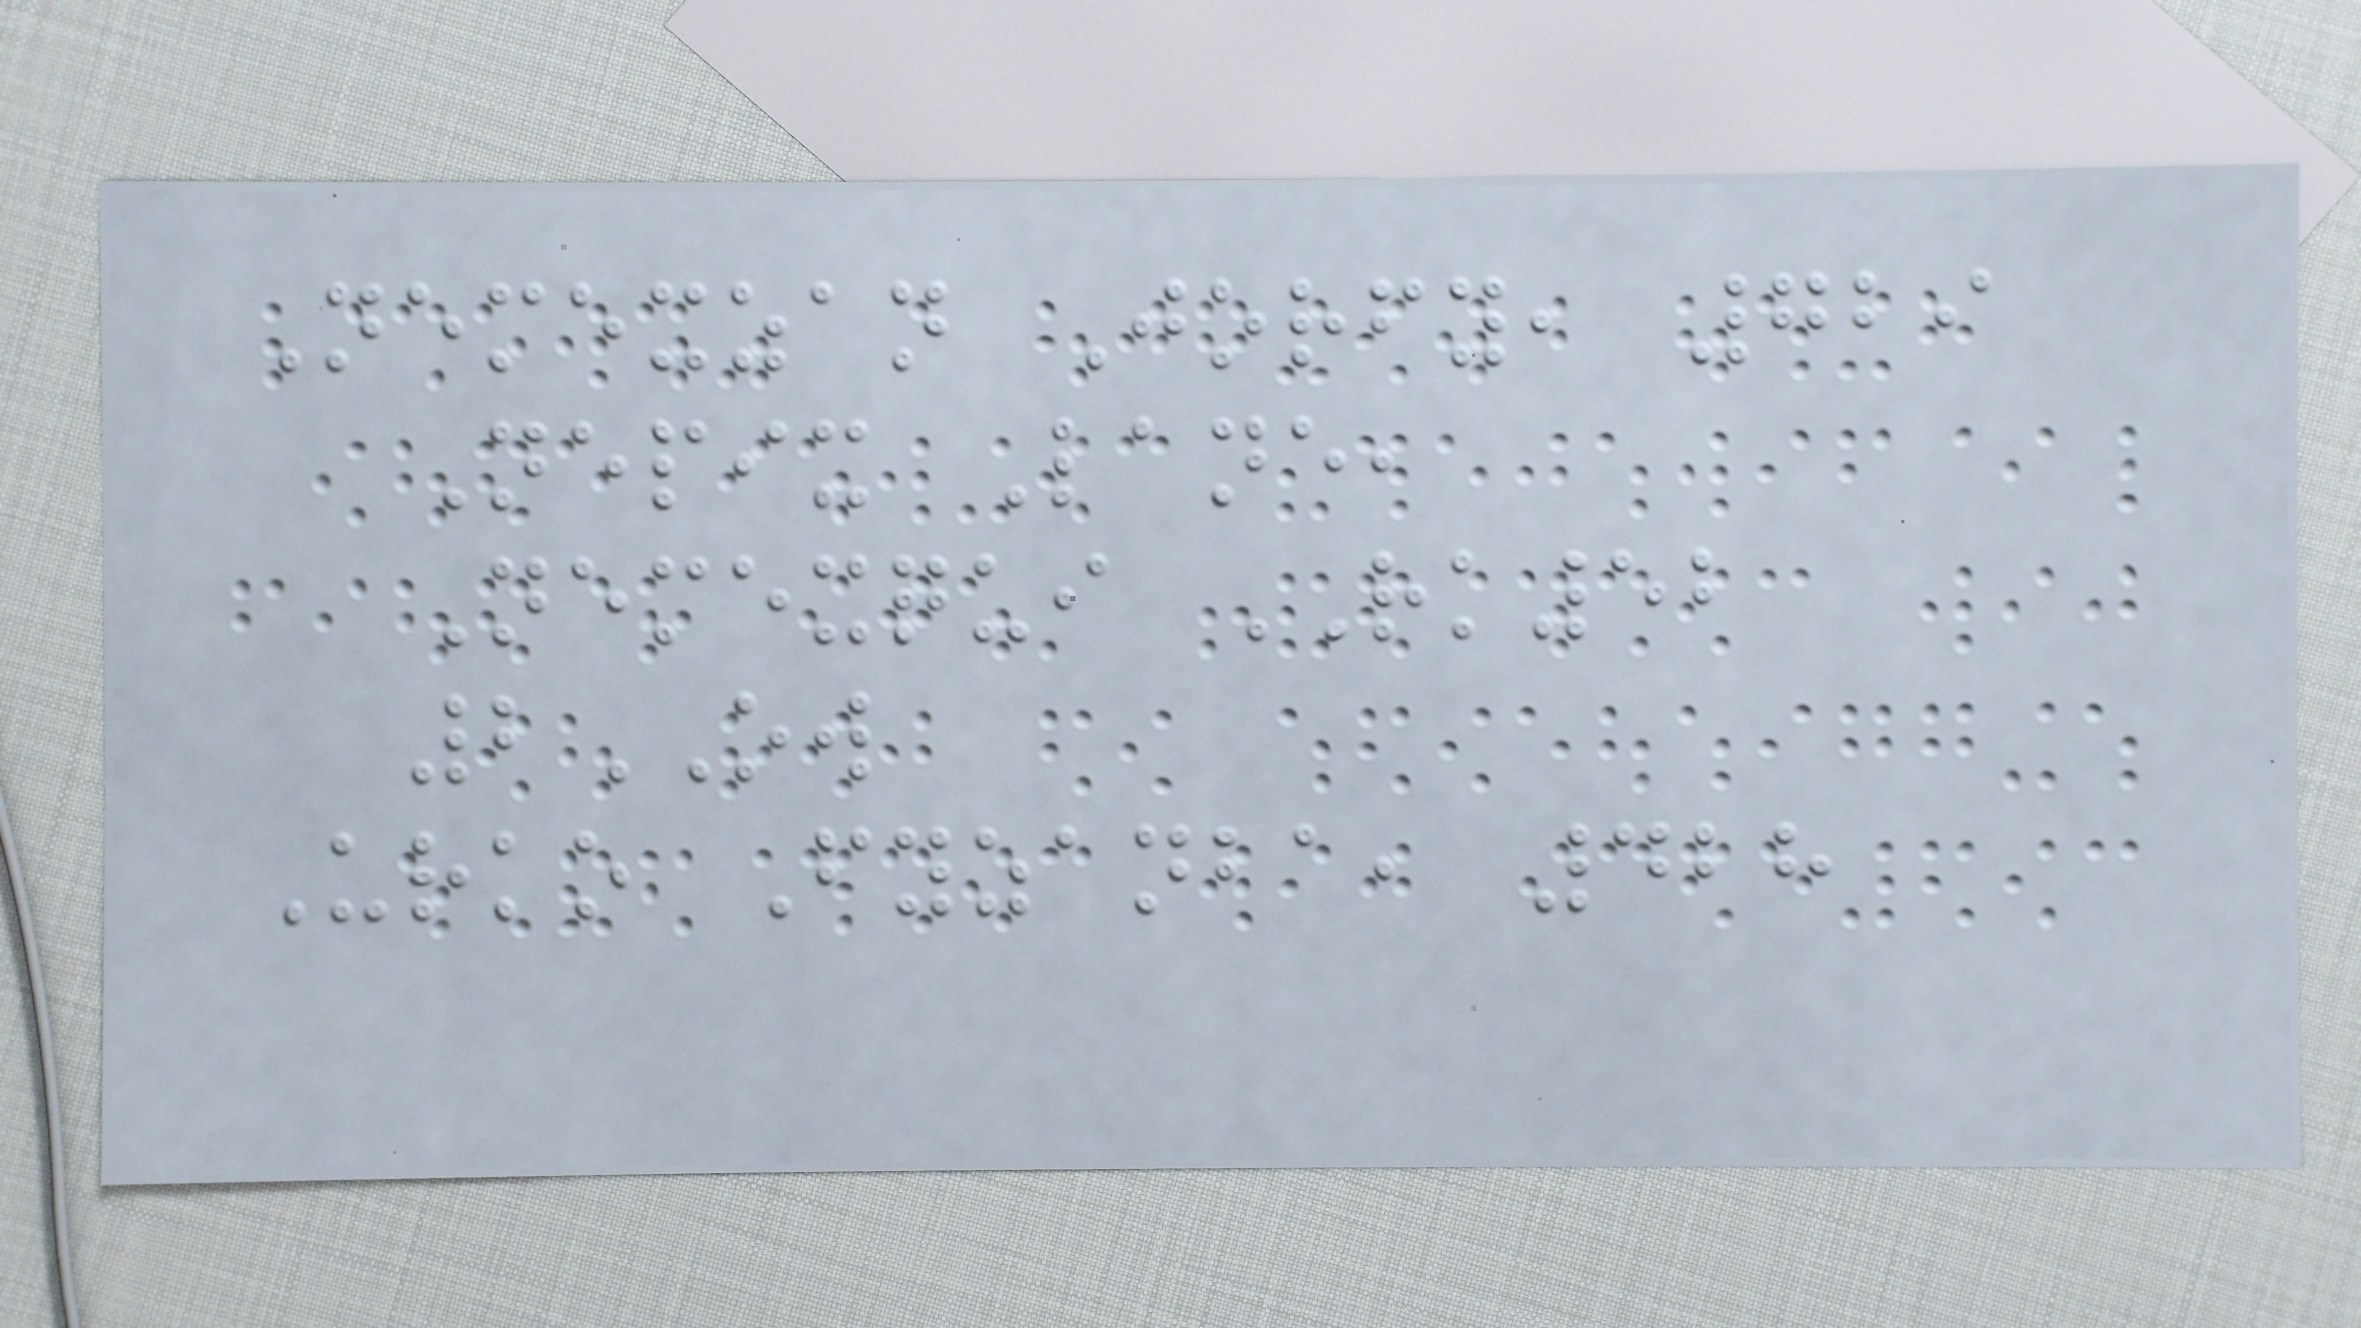Nemexzan Jorfy, 729
Nepix Lane,
Nemexqui RK52
2OW
Urko Fyzanba, 428
